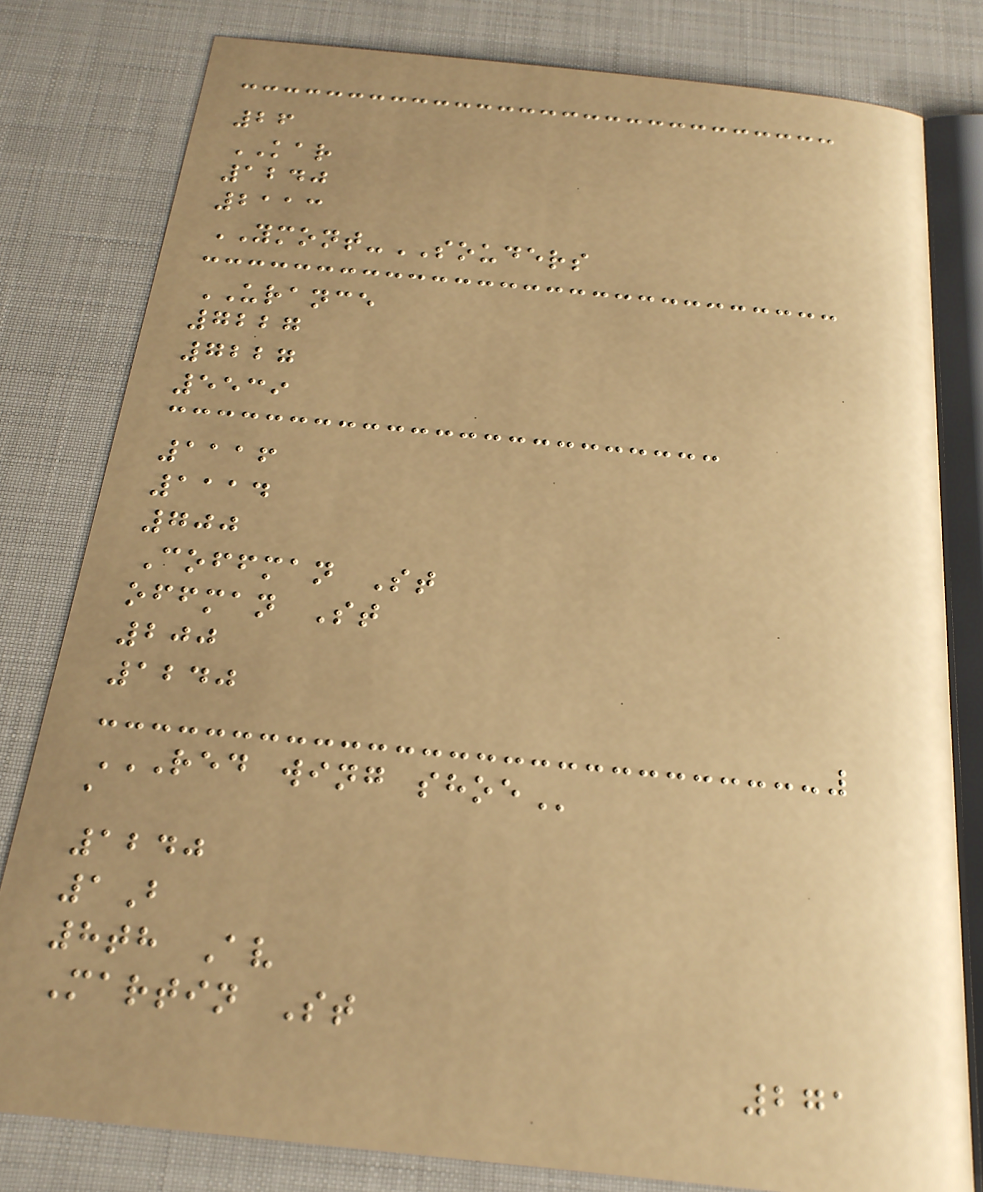26
KAR
1240
2113
YMONT-SOUDERS
URANCE
7227
7227
5539
1116
1114
700
Coffman St
offman St
200
1240
RED WING SHOE
a
1240
1B
8th Av
Martin St
271
